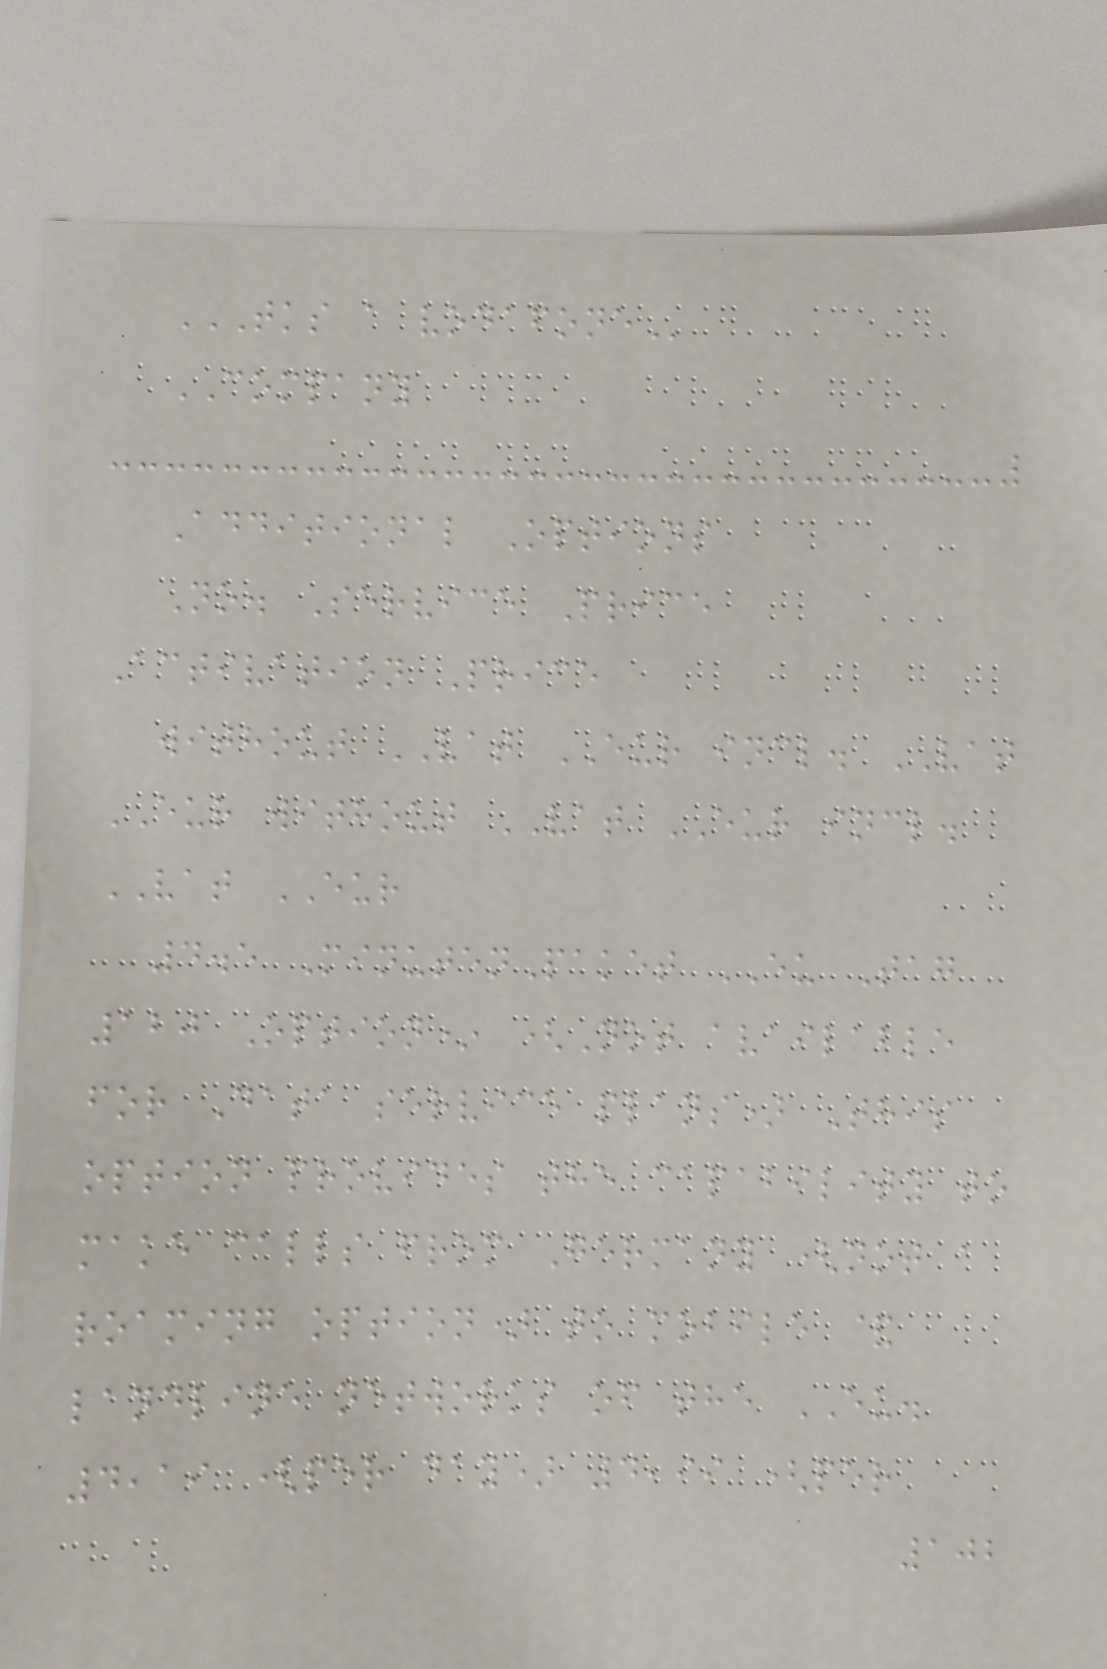TKS A VODAFONE
COMPANY
Additional Options
No. Service Price
Activation Price
without VAT EUR incl. VAT
EUR without VAT EUR incl.
VAT EUR
4.5 MinutenPaket EU Tag
120 Option* (Not available
for Data service plans) This
option provides the capability to
make calls from Germany (not a
roaming option) to mobile &
landline networks of the EU.
4,19 (per day) 4,99 (per
102
